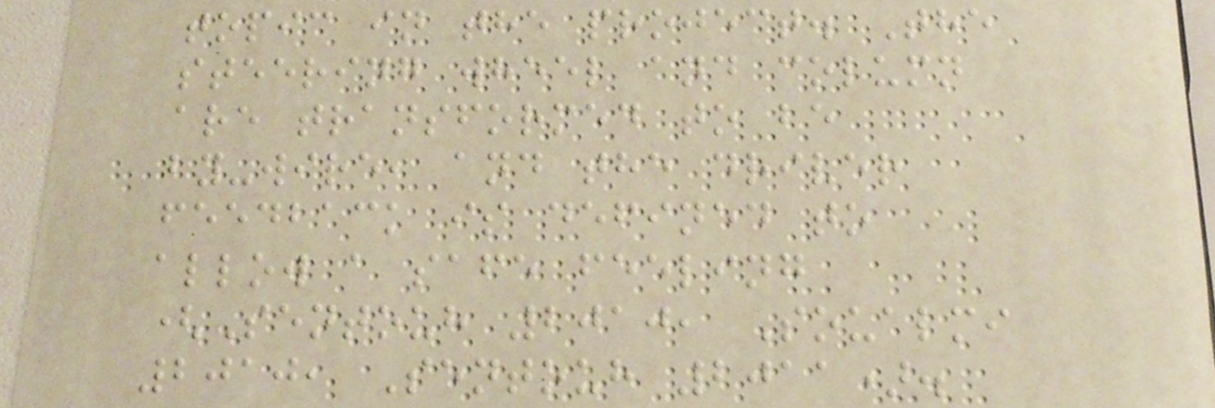topic in the project. The
steering wheel and column
are transformed to be
by-wire, and the driver
feedback is defined to
allow a safe feeling
(Sentouh 2010, Soualmi
2010, Sentouh 2011).
